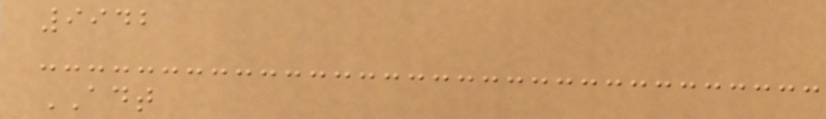9942
ADT
